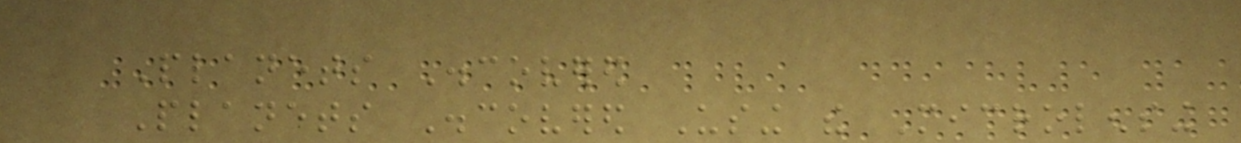Planets Discovered
Planets Discovered Using the Microlensing
